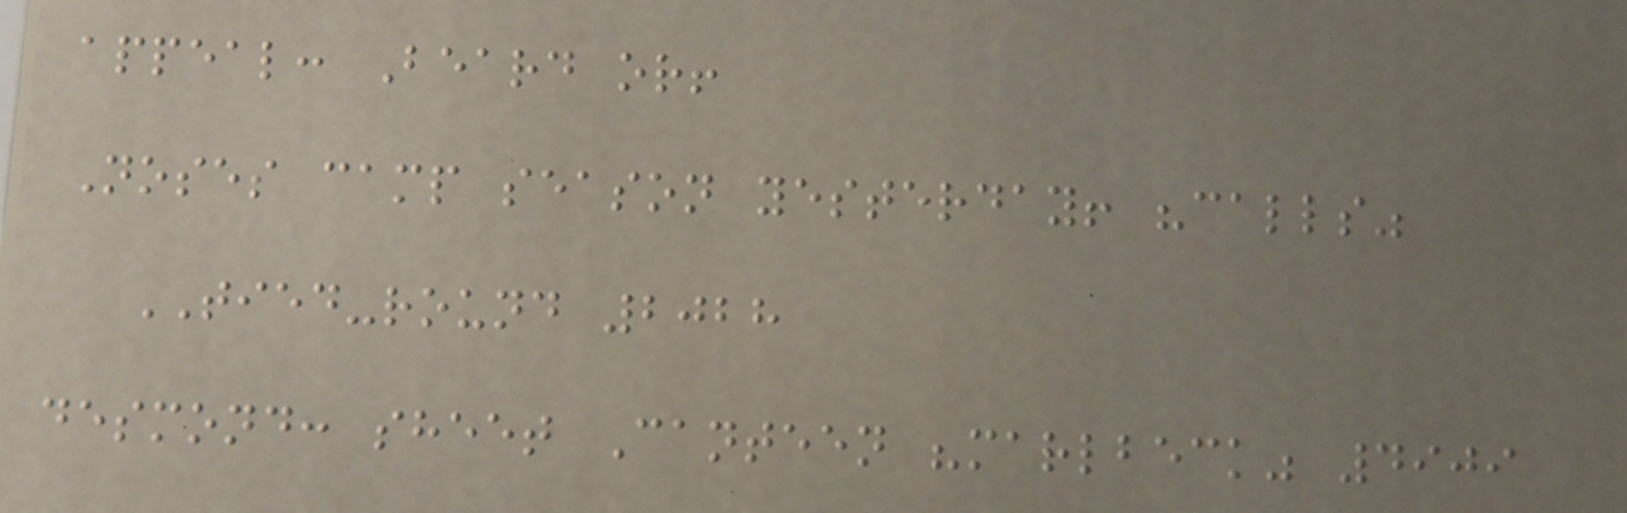appeal: Beard or!
Noses camp season yesterday! "calls"
TIED-round 2028
desmond: sheet Canteen "marlbeck" 4909
